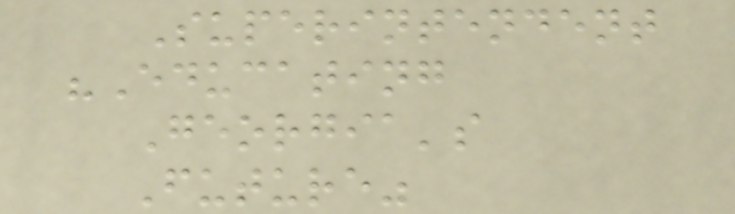Superintendent
"Educating
Georgia's
Future"
